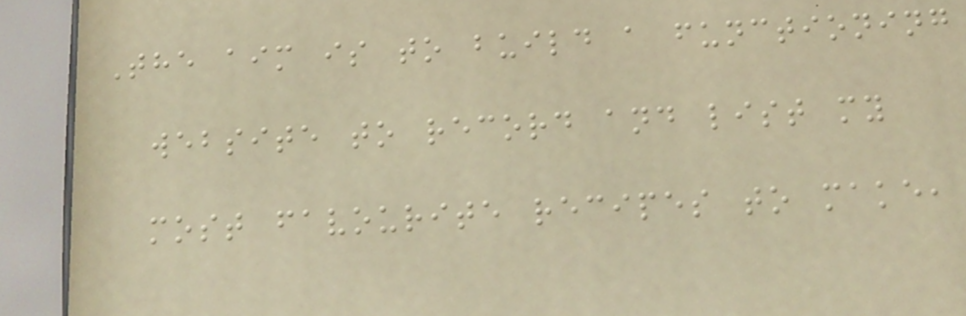The aim is to build a functioning
website to record and list my
most favourite recipes to make,
